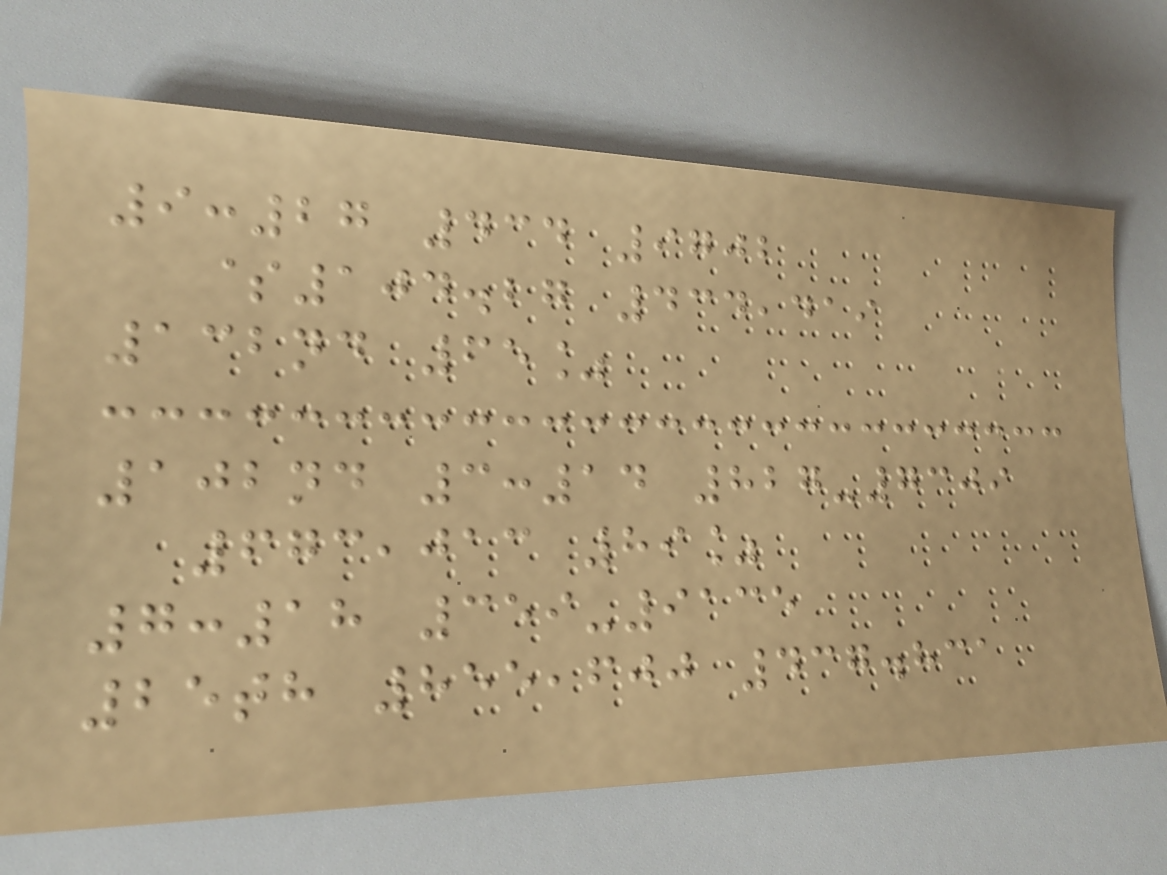9:27 434 9702
$104.27 434,419
132nd 65%
102nd 3:14 827-7309
673,013 89%
7:18 359-9135
25th 855,600 437.831
